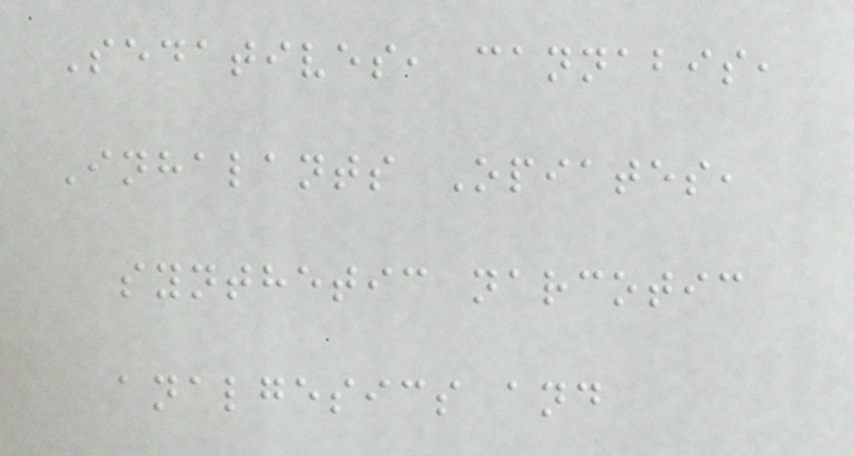Sedatives, cannabis,
Inhalants Opiates,
synthetic narcotic
analgesics and
